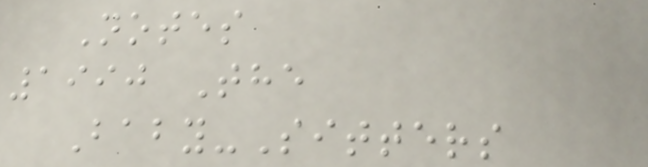Notes
1990 The
Baby-Sitters
